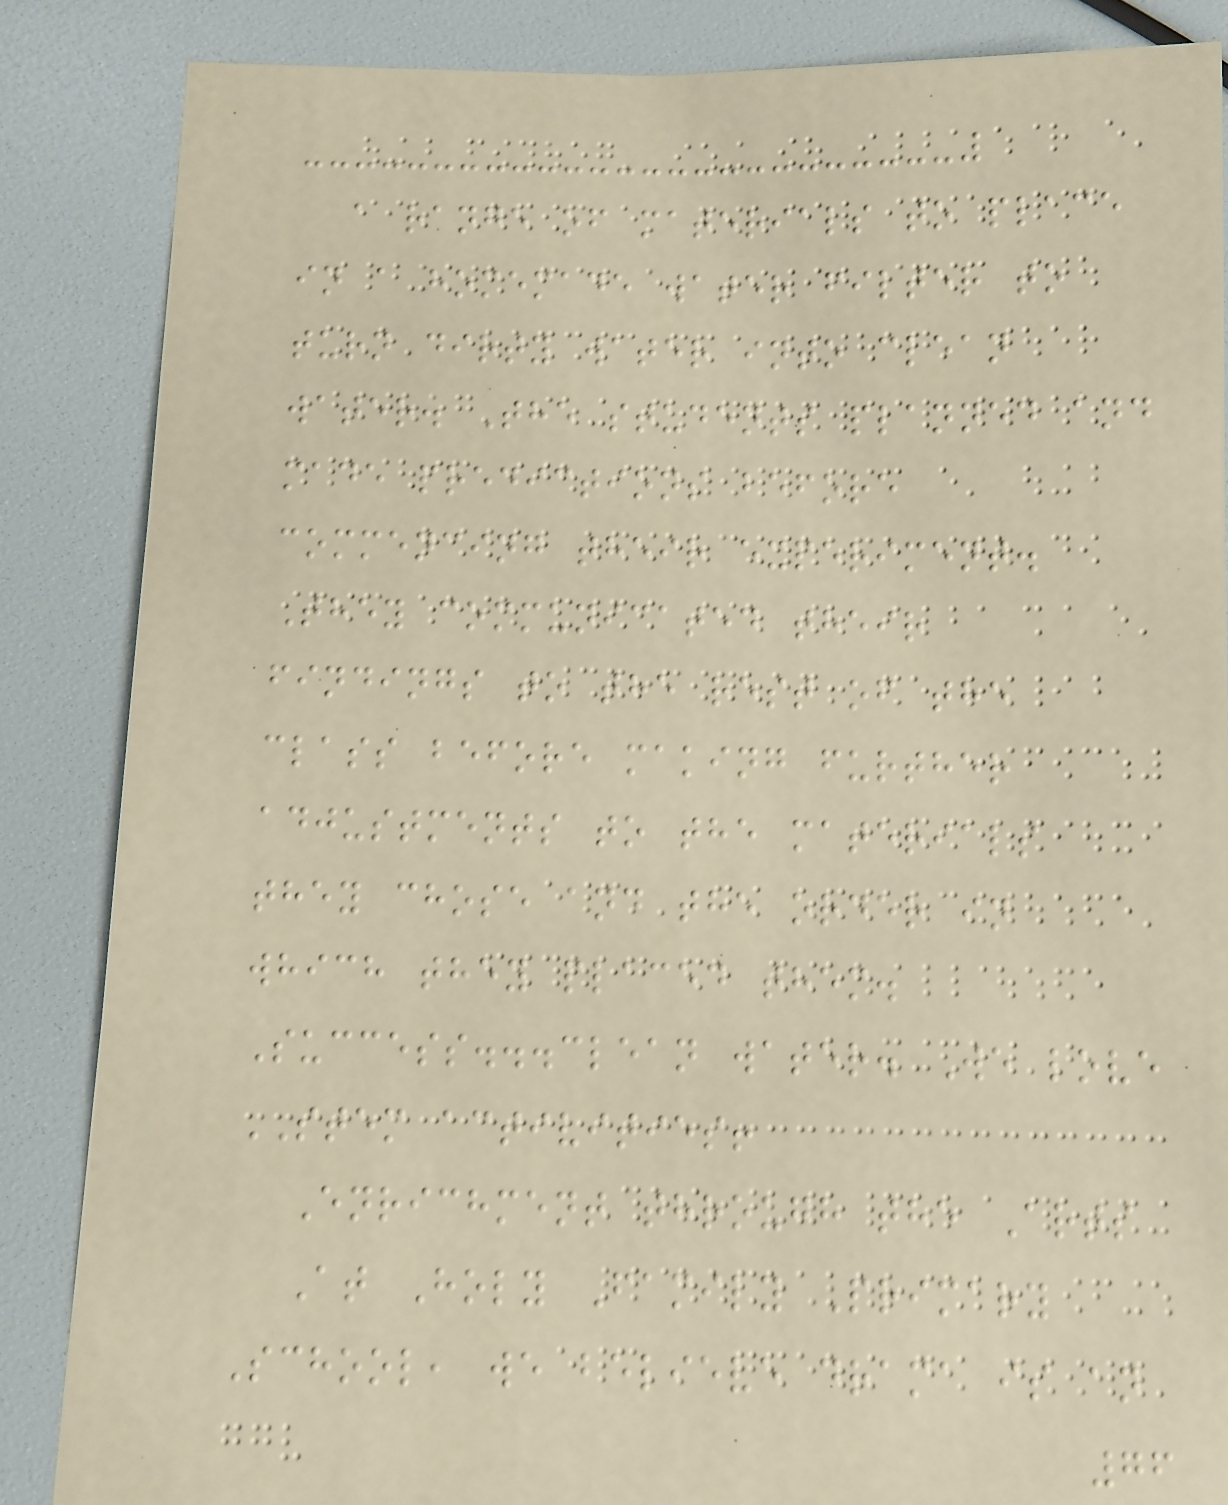a range of materials to place
in a homemade water filter to
turn dirty water into clean
water. The students planned and
made predictions before
commencing their experiment.
They communicated their
findings to the rest of the
class before making further
adjustments to the materials
they chose and the order in
which they placed them.
Success...clean water. We love
STEM activities!
Enrichment through the Arts
At Holy Family Primary
School, we believe drama is an
76
